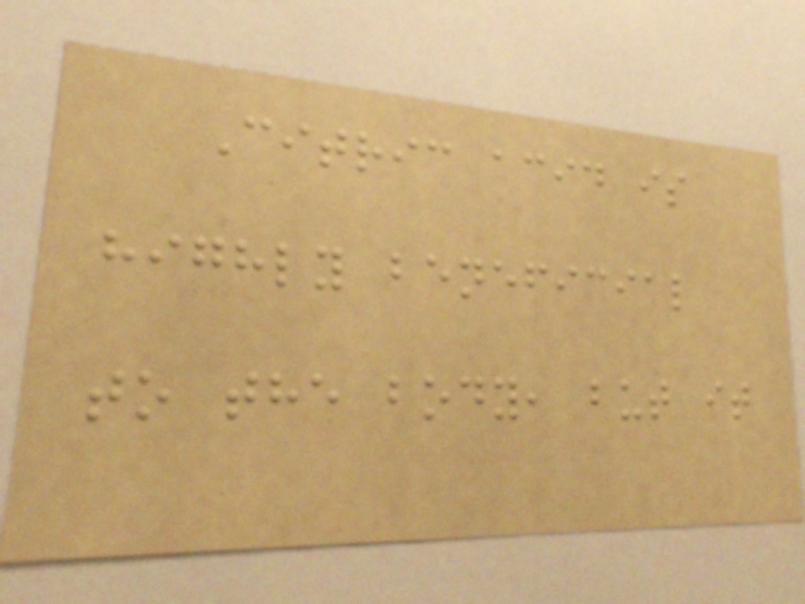Citric acid is
highly beneficial
to the body, but it
